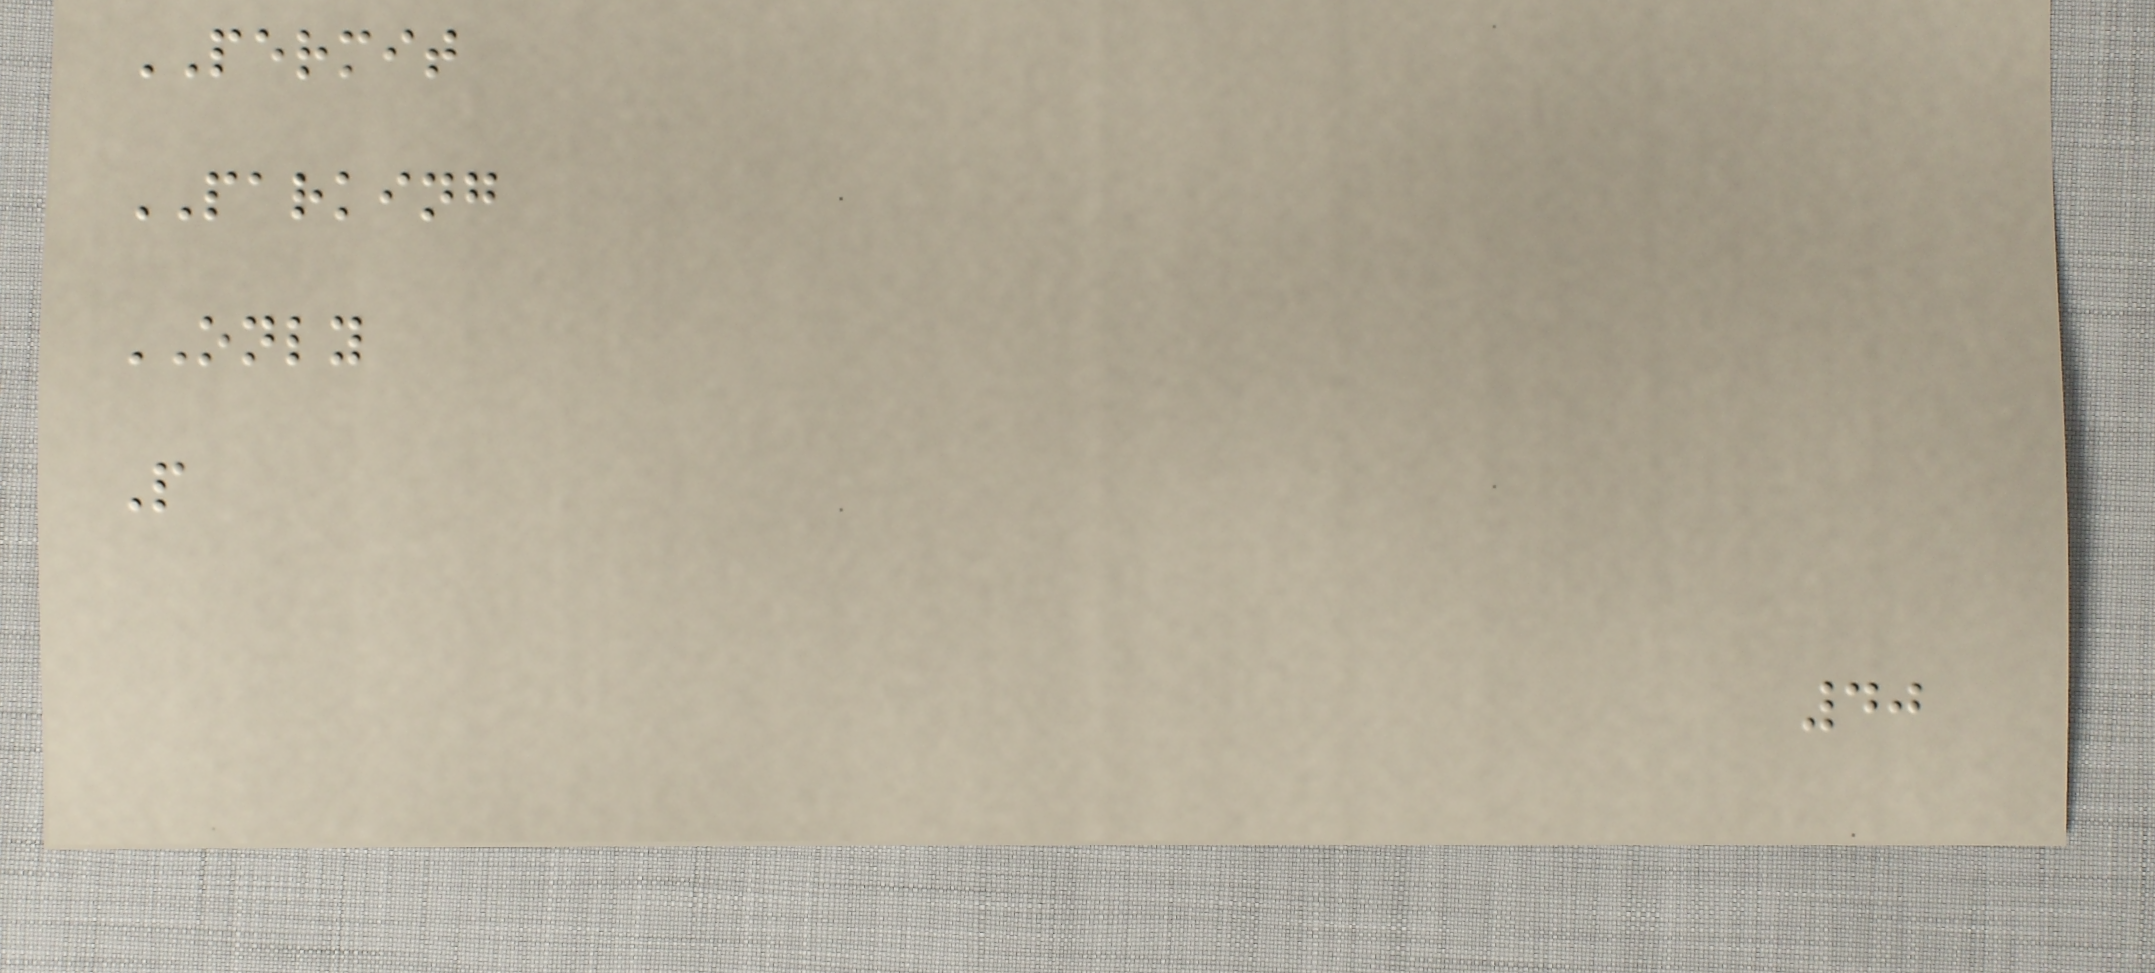PERMIT
PARKING
ONLY
P
40
